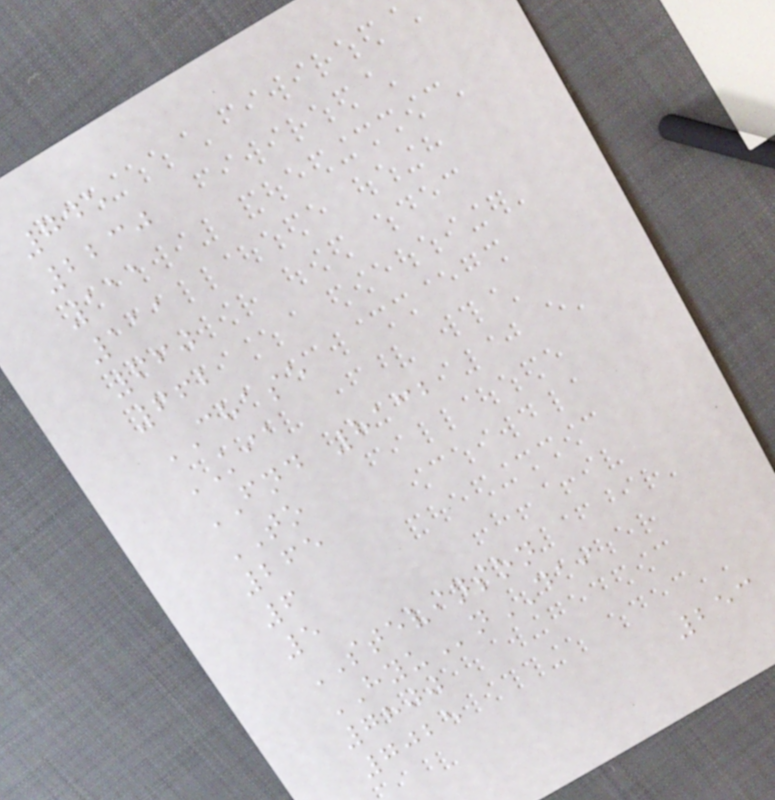745
2230
111
111
660
662
CHASE
KIA
FND 8132
TO
265
6
5
STEVINSON
HYUnDAI
7800
7025
253
